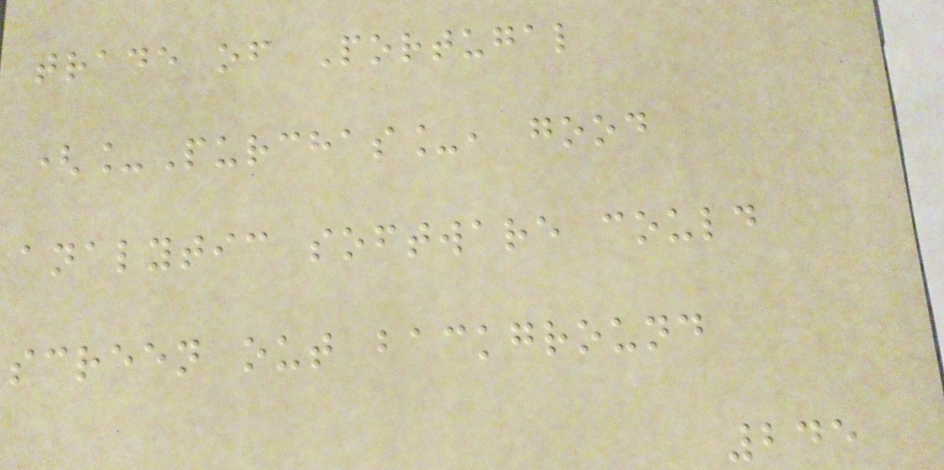trade of Portugal
(_Purchas_, good
analytic software could
screen out background
245
